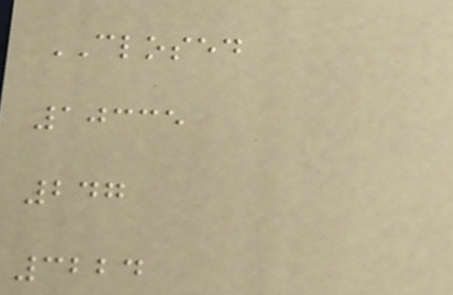CLOSED
10335
247
3224
